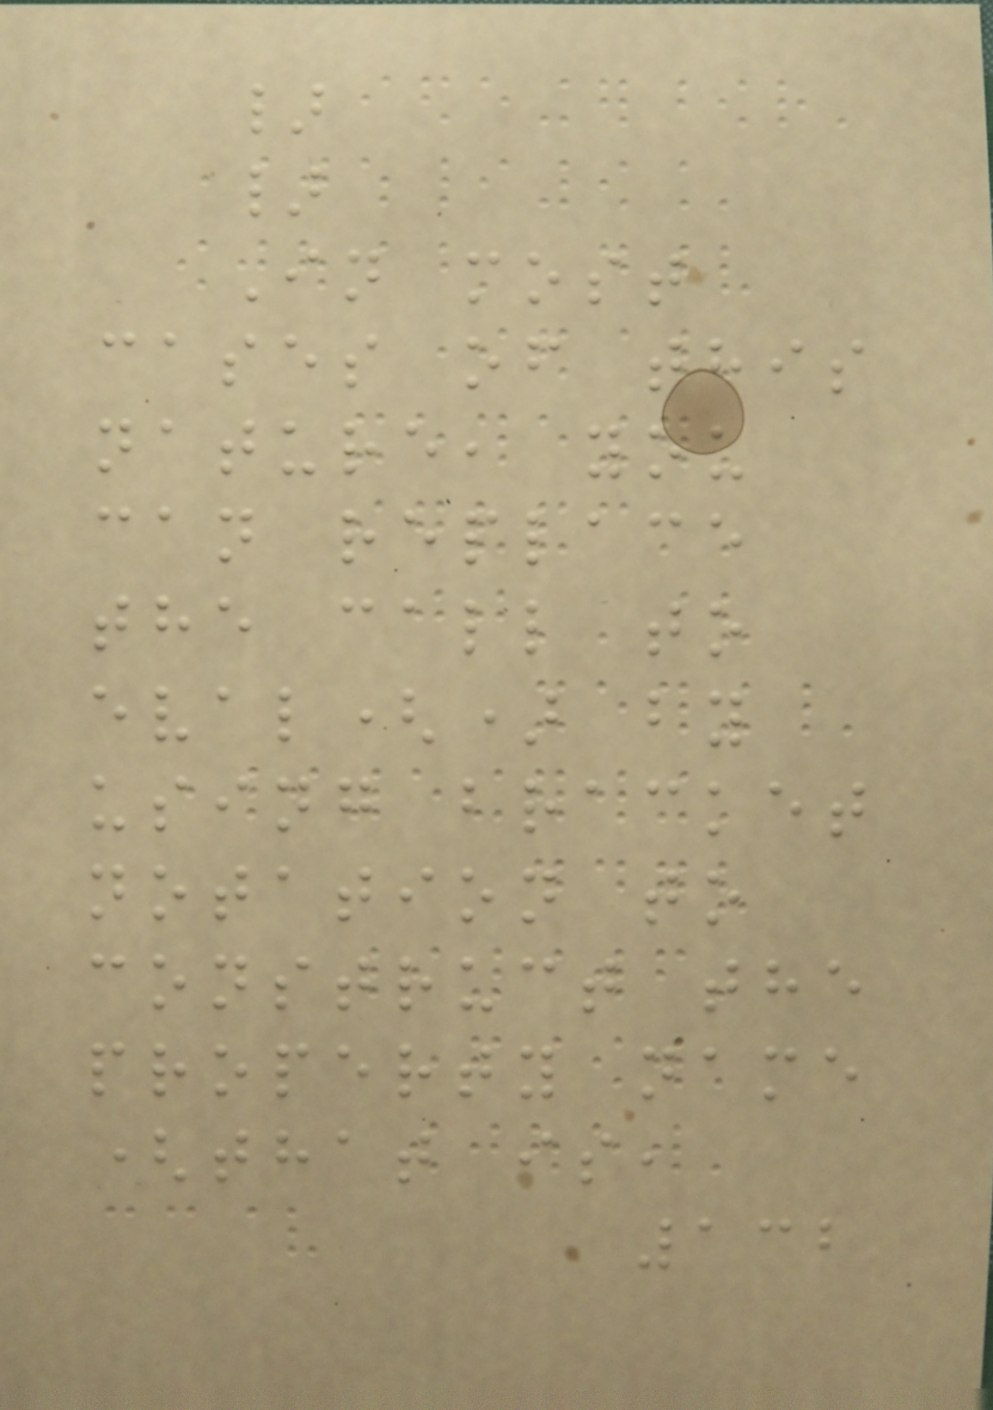}
}
In most
cases of this
nature, you
can replace
the call to
eval() by
using bracket
notation to
construct the
property name
(that is,
132
